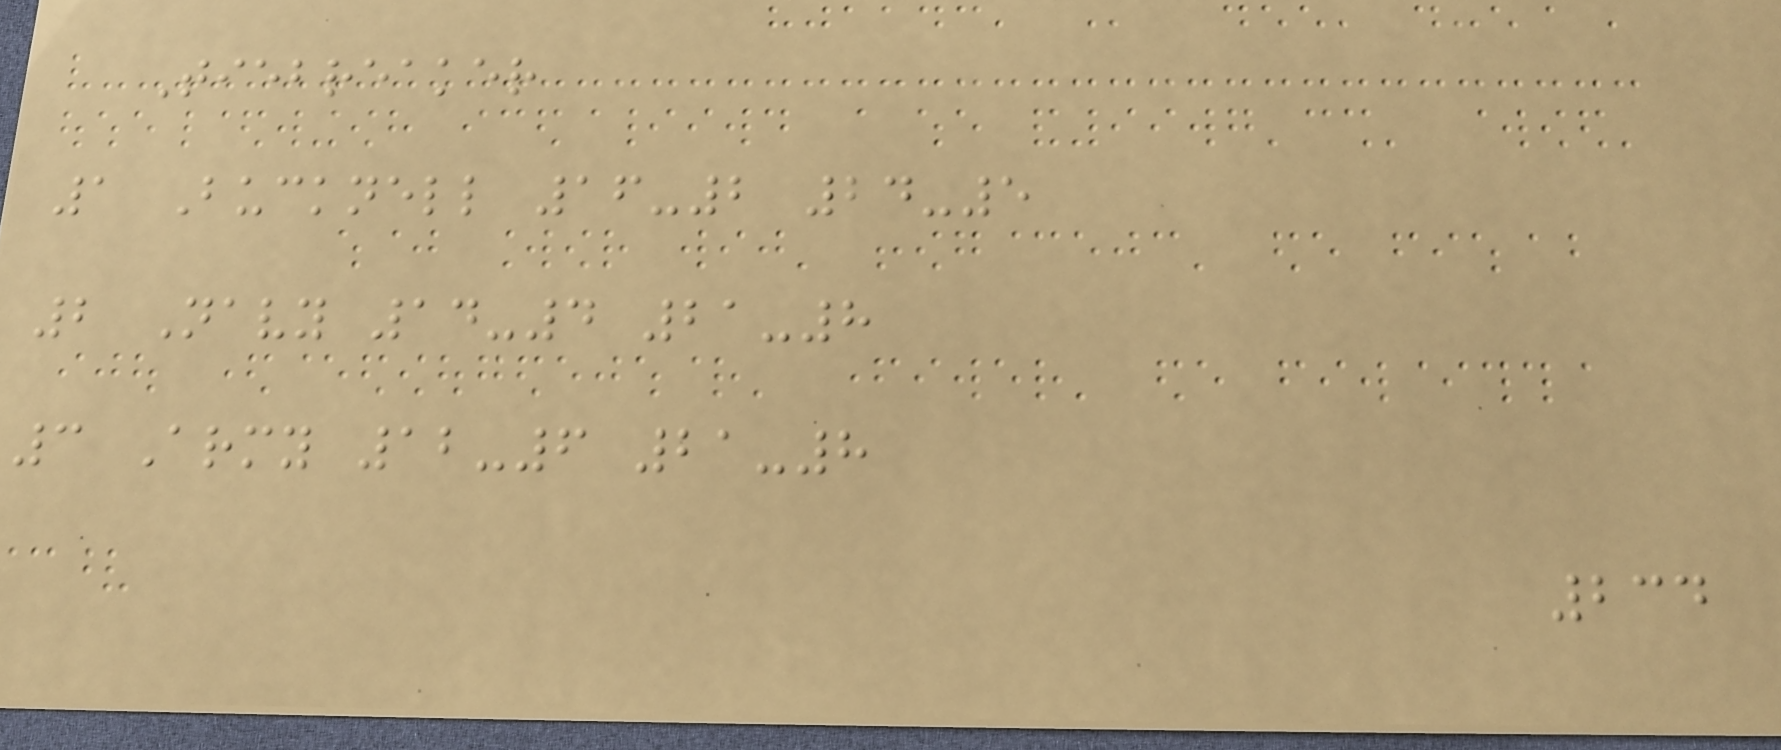Tiebreaker
1 Bucknell 16-2 24-5
2 Navy 14-4 21-8
3 Army 12-6 21-8
234
